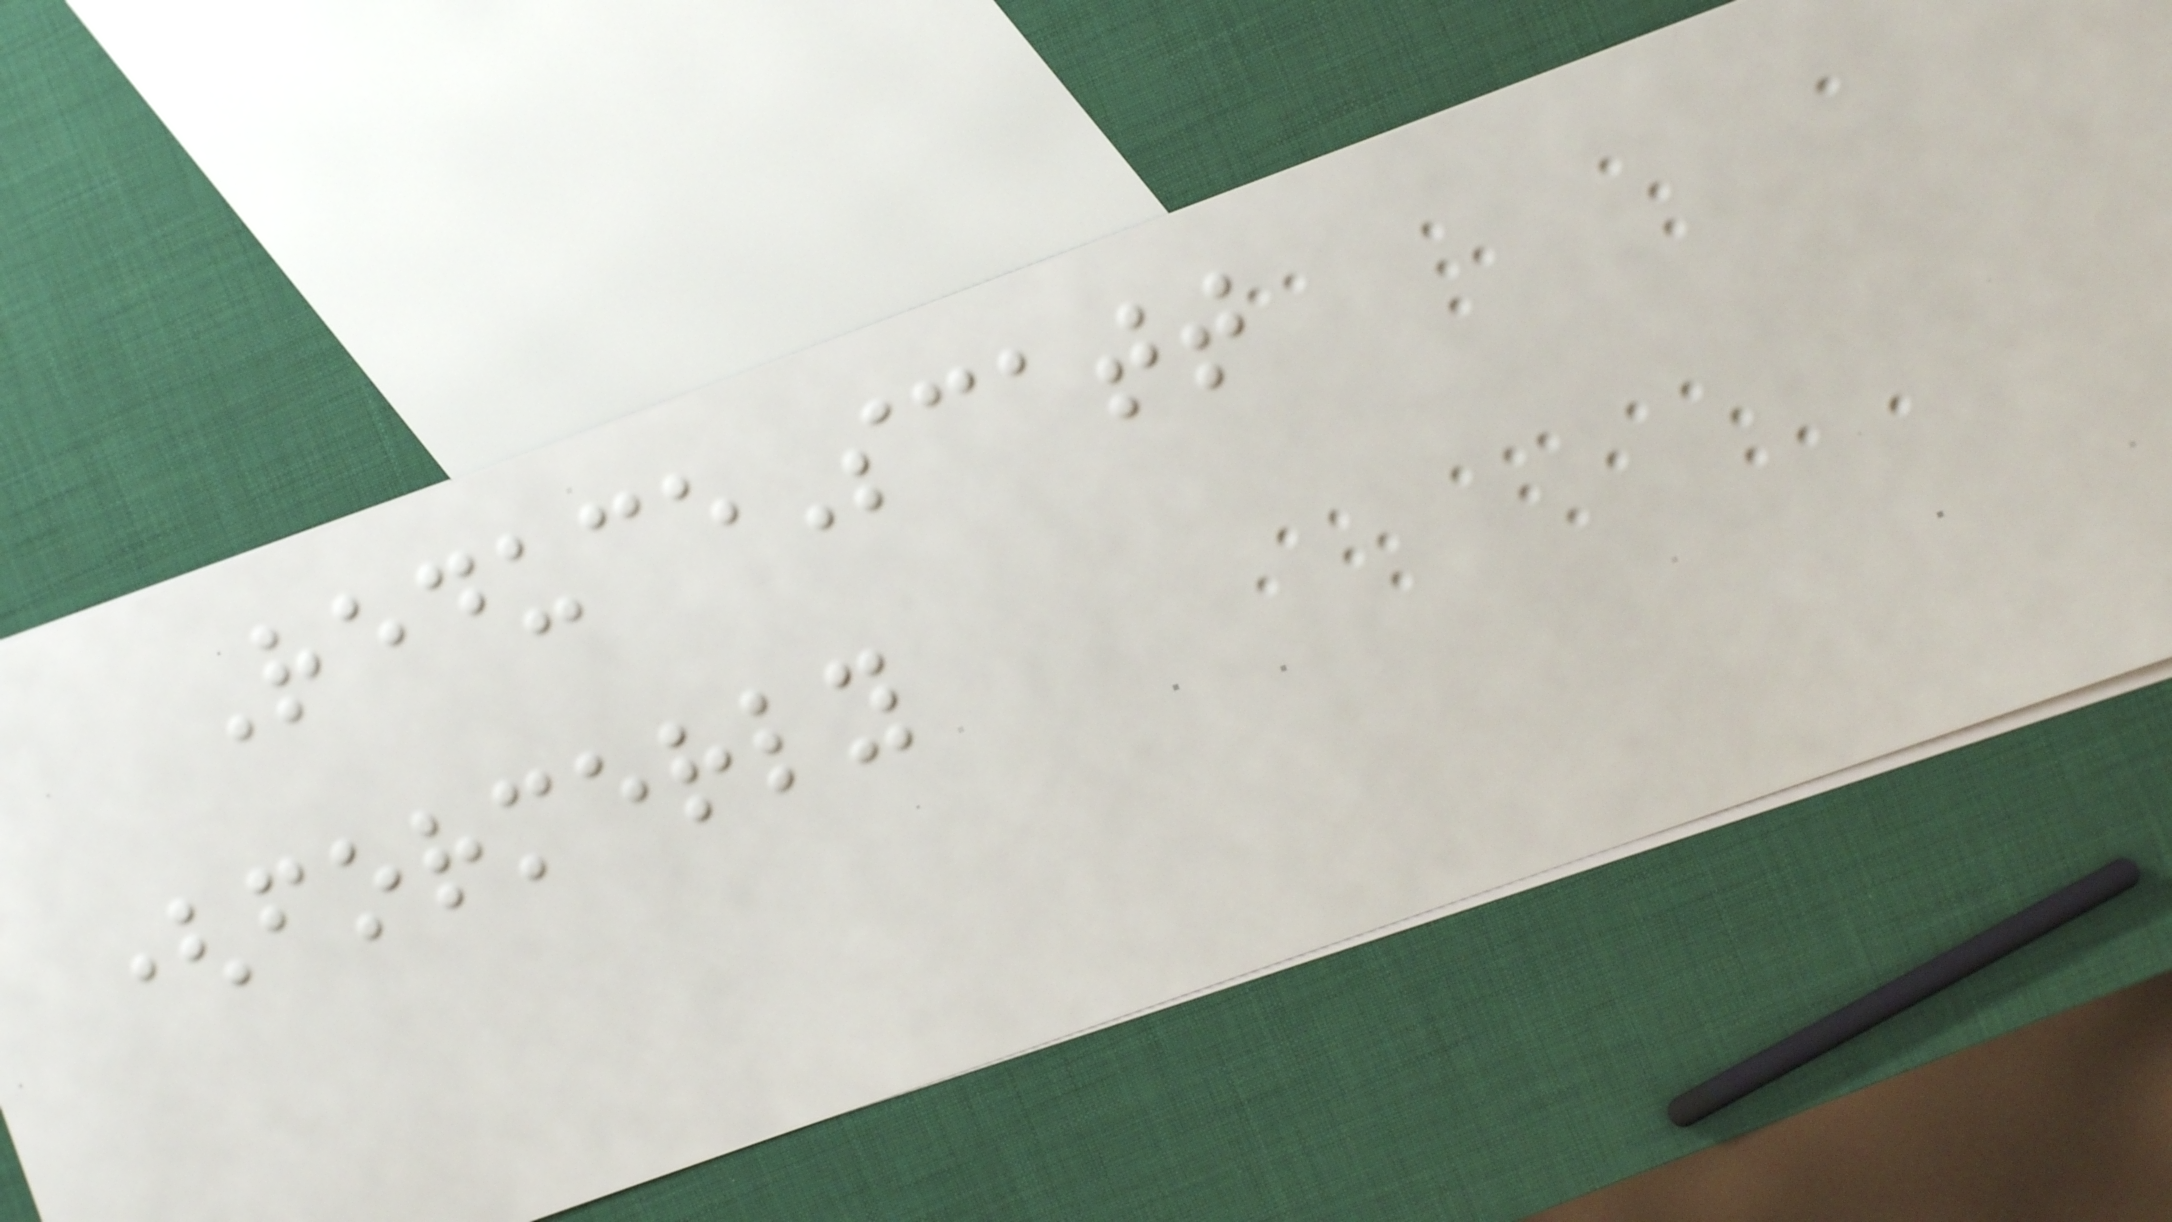ReduceScatt
(formerly
